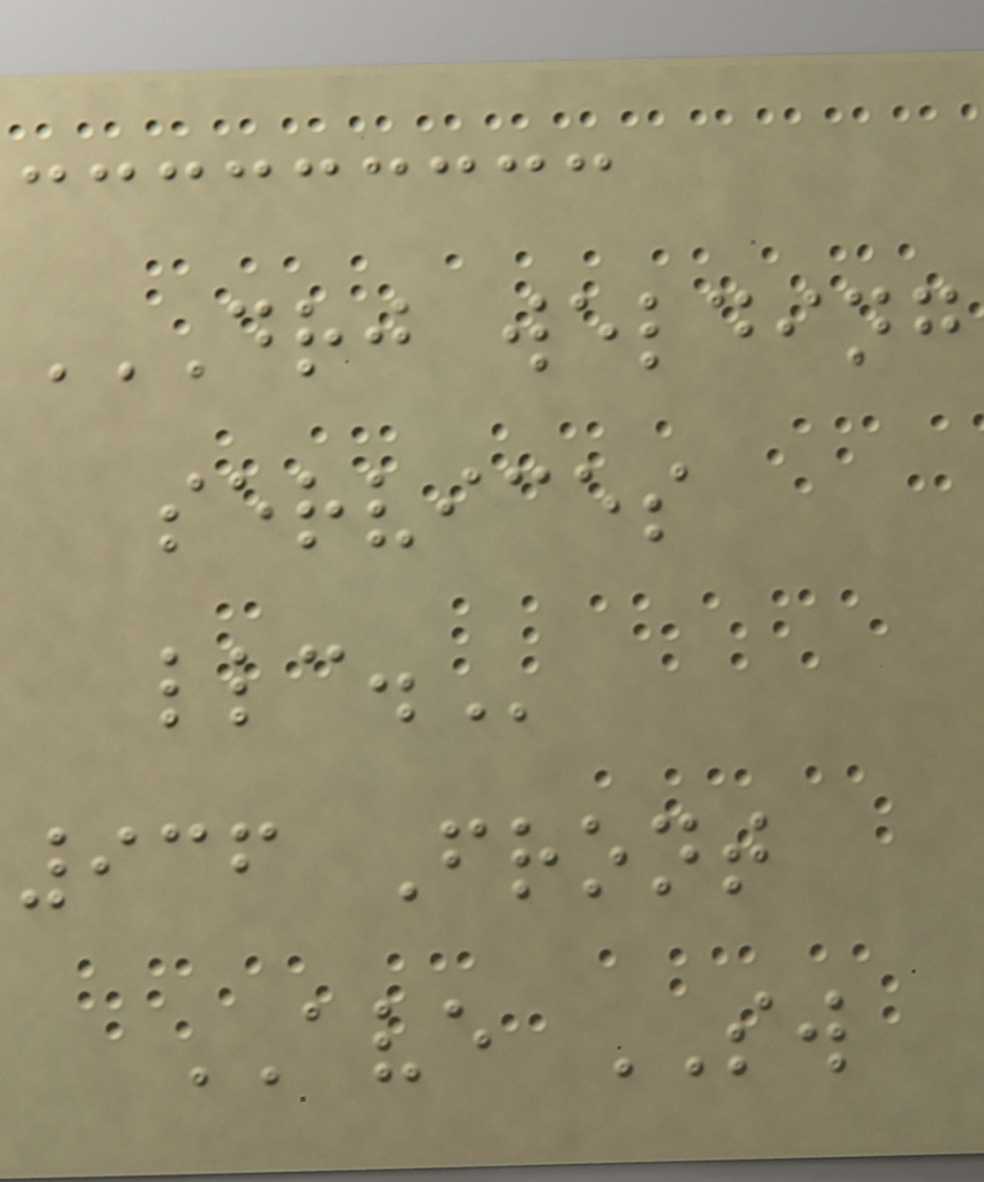DRJ WELDING
SERVICES
LLC.
936 Front
AVE SW
